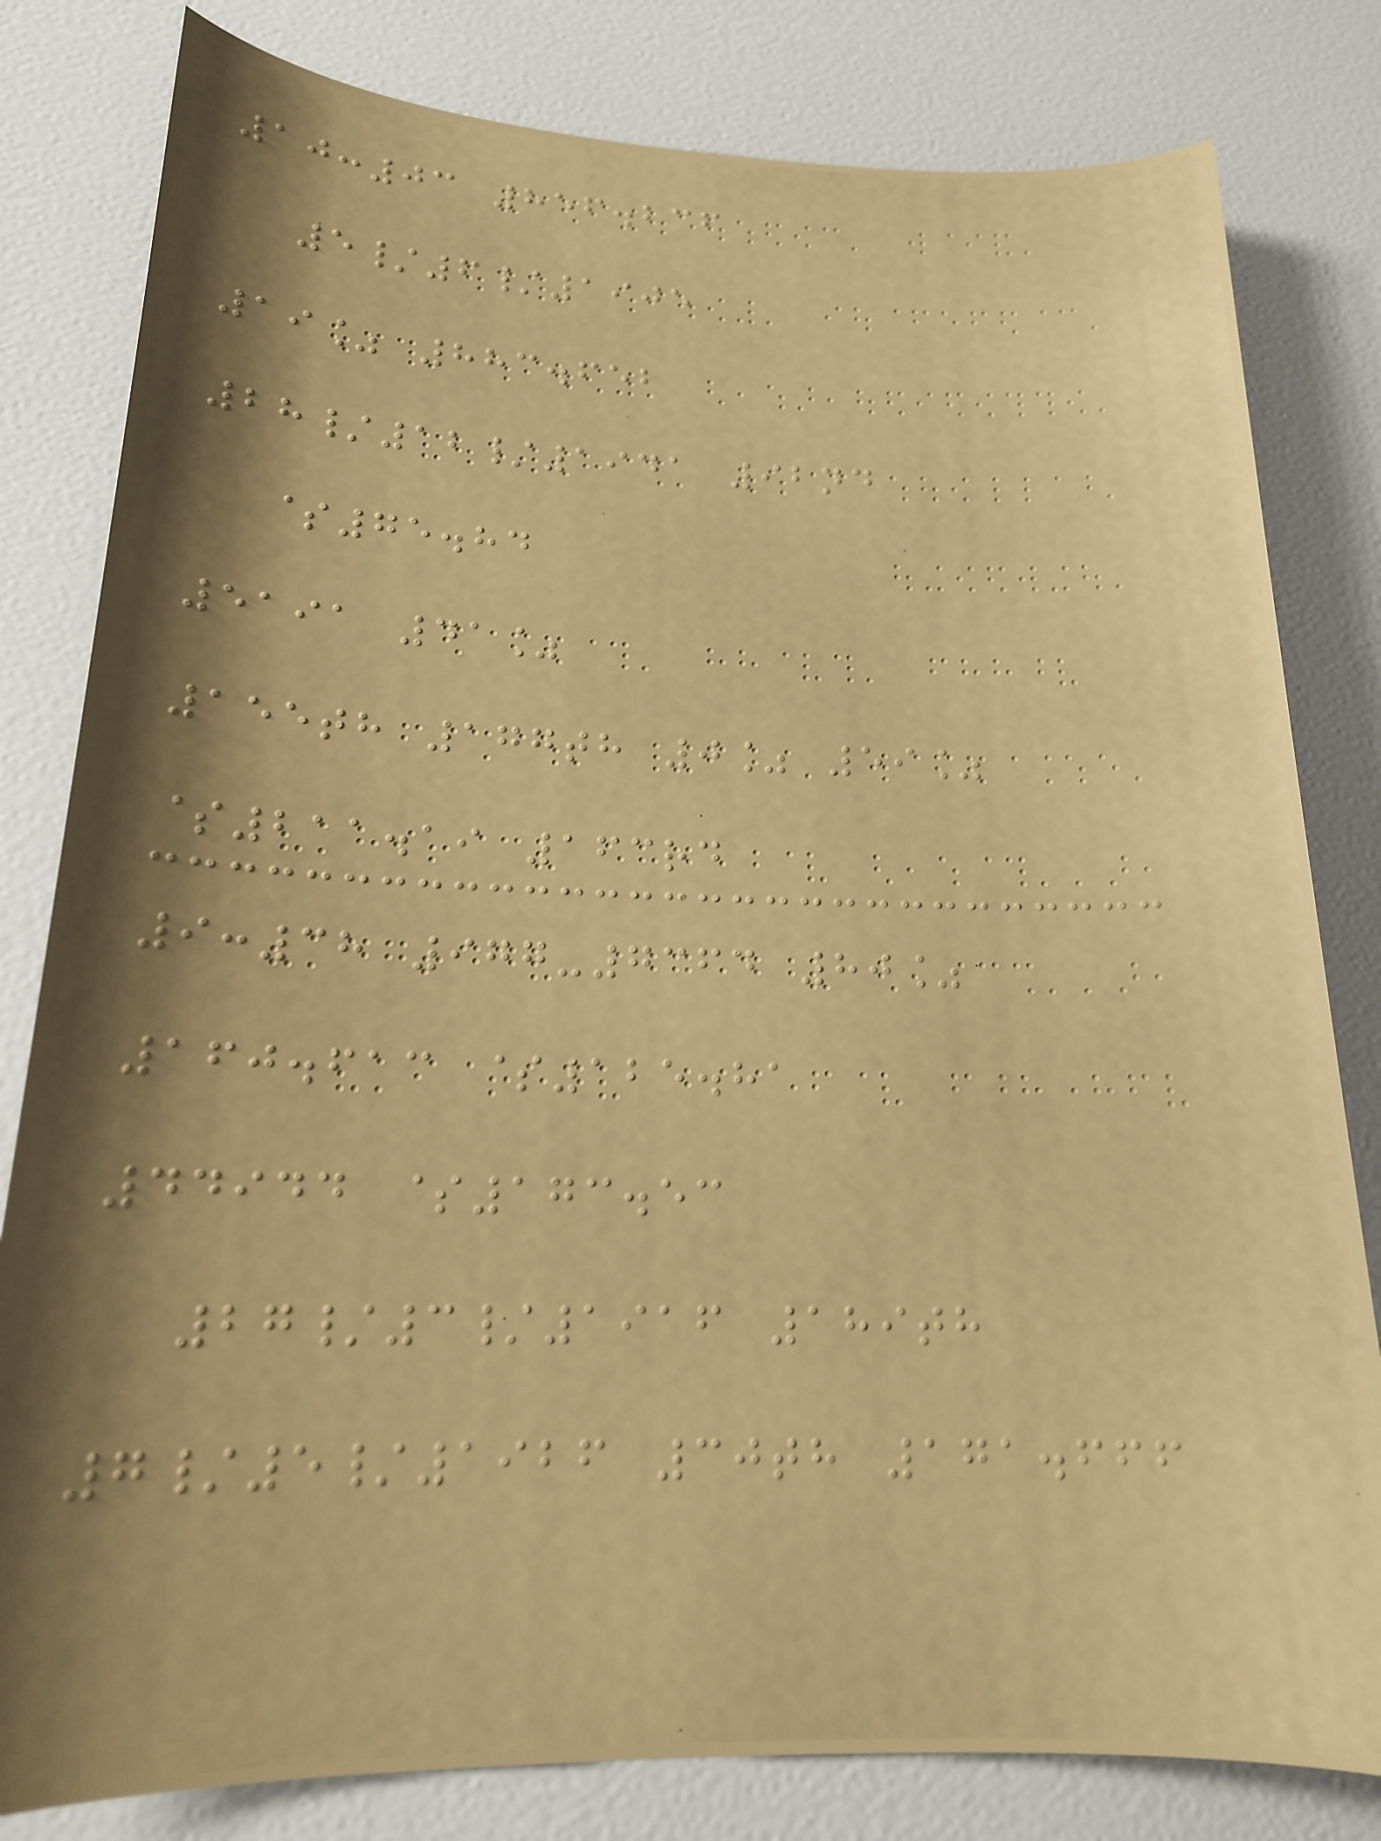10:03 856.236
5/6/1905
19% 883.652
28/12/1941 92nd
$75.84
5191 41%
155th 177th 0% 59%
$211.19 163rd
9:38 977-7364 80%
160.613 $125.81
44944 $173.53
27/3/1916 189th
7/5/1926 30th 171.666
